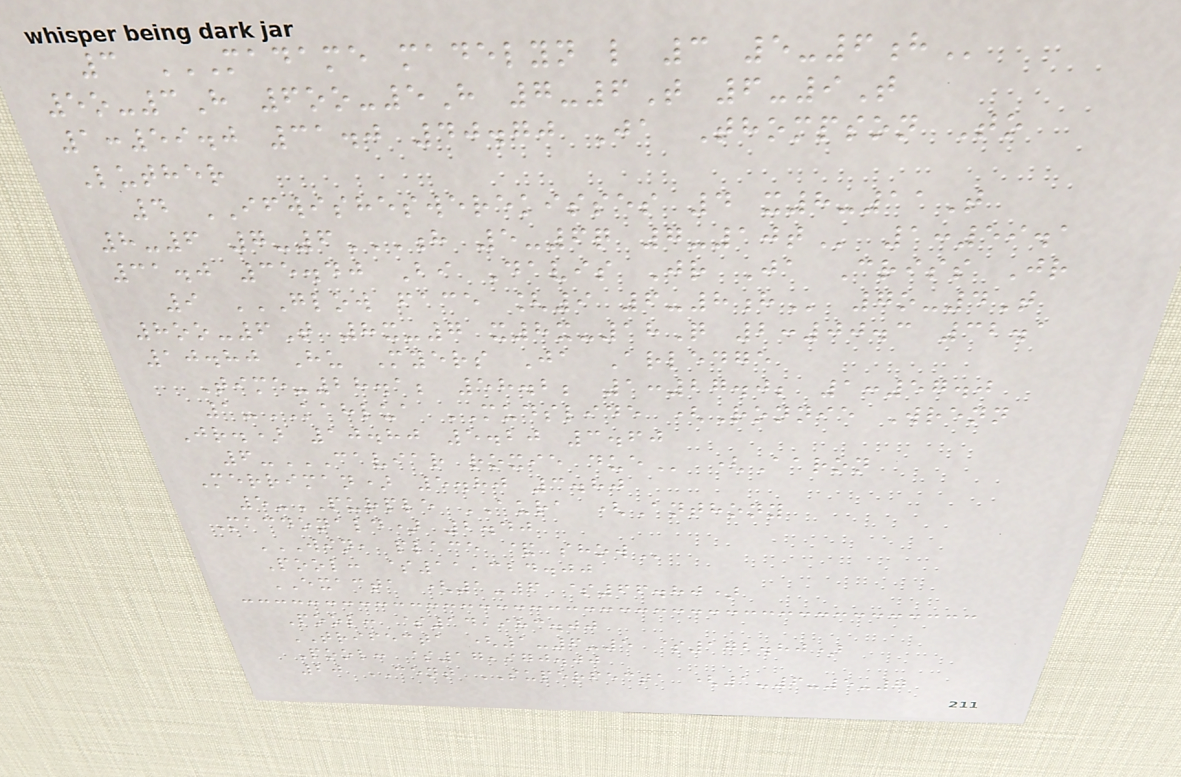3 MADAME MADELYN L 3 5-6H
5o-3H 6oo-5H 7-6T 6-9T
1:59.0 31.0 40.70 Ja Thompson To
Luther
4 IFWISHESWEREKISSES 4 x8-11T
8-6 7-6H 5-6Q 7-10T 1:59.1
31.0 35.40 Bi Davis Jr Ja Criss Jr
9 GLOW FACE [9 6-8H 7o-4T
8oo-6T 8x-7 x8x-18Q 2:00.3 32.1
10.80 Hu Myers Ja Arledge
Time-28.1; 58.2; 1:27.0; 1:57.0
1-KAHLUA MUDSLIDE (Ronnie Wrenn
Jr.) 10.80 5.20 3.60
6-CAVIAR ROXIE DUE (Aaron
Merriman) 5.80 3.80
5-PURPLE AURA (Anthony
Macdonald) 2.40
WIN, PLACE & SHOW
Pool: $11,324.00
EXACTA (1-6 $66.80)
Pool: $14,983.00
TRIFECTA (1-6-5 $172.80)
Pool: $17,970.00
20 CENT SUPERFECTA (1-6-5-7
